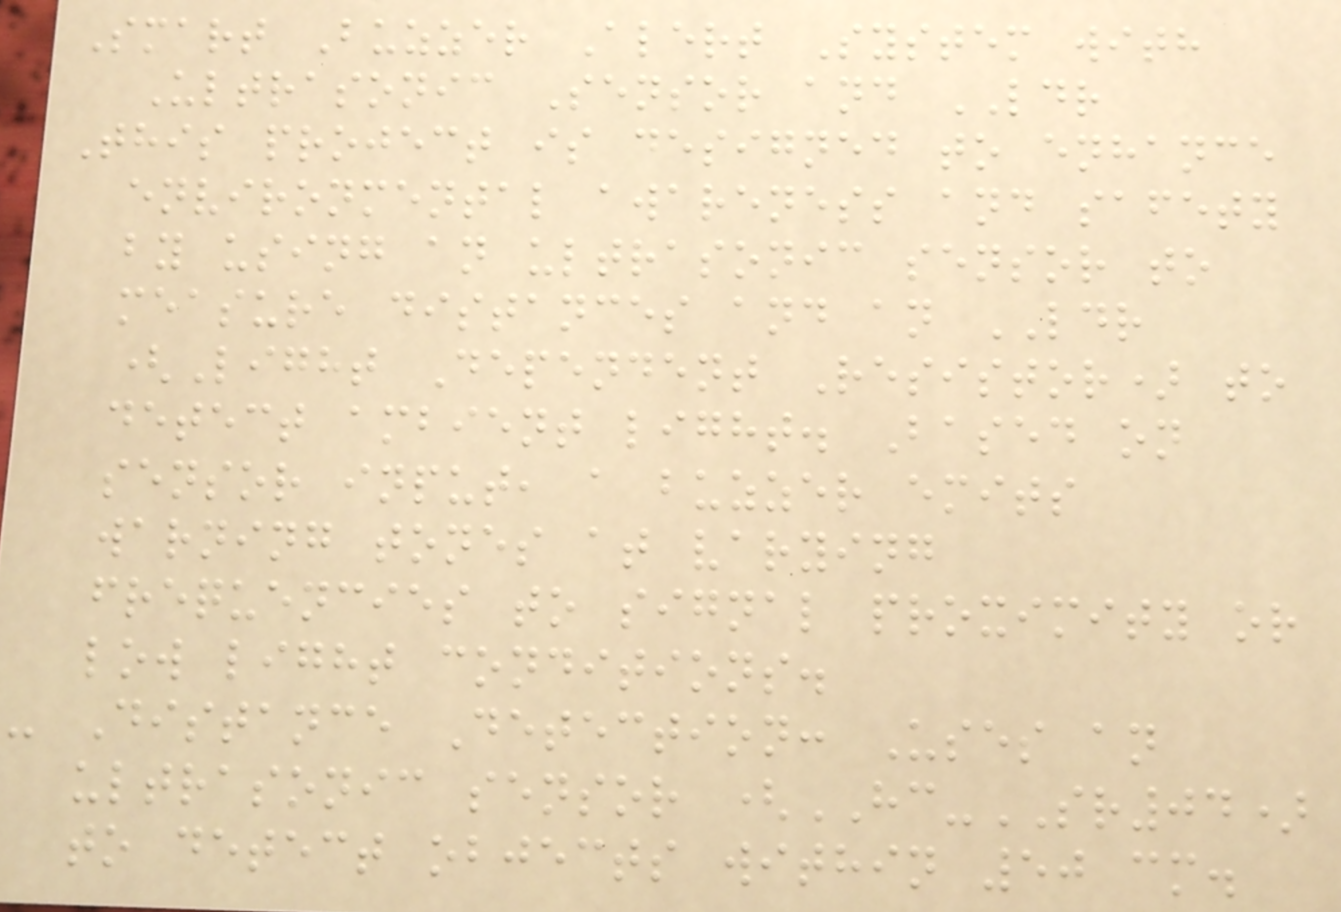Smart Buzzer Alert System with
Ultrasonic Sensor and LDR
This project is designed to enhance
environmental awareness and safety
by using an ultrasonic sensor to
measure distances and an LDR
(Light Dependent Resistor) to
detect ambient light. Based on
sensor input, a buzzer emits
warning tones at varying
frequencies to signal proximity or
low light conditions.
- Distance Detection: Uses an
ultrasonic sensor (HC-SR04)
to detect objects within 50 cm.
